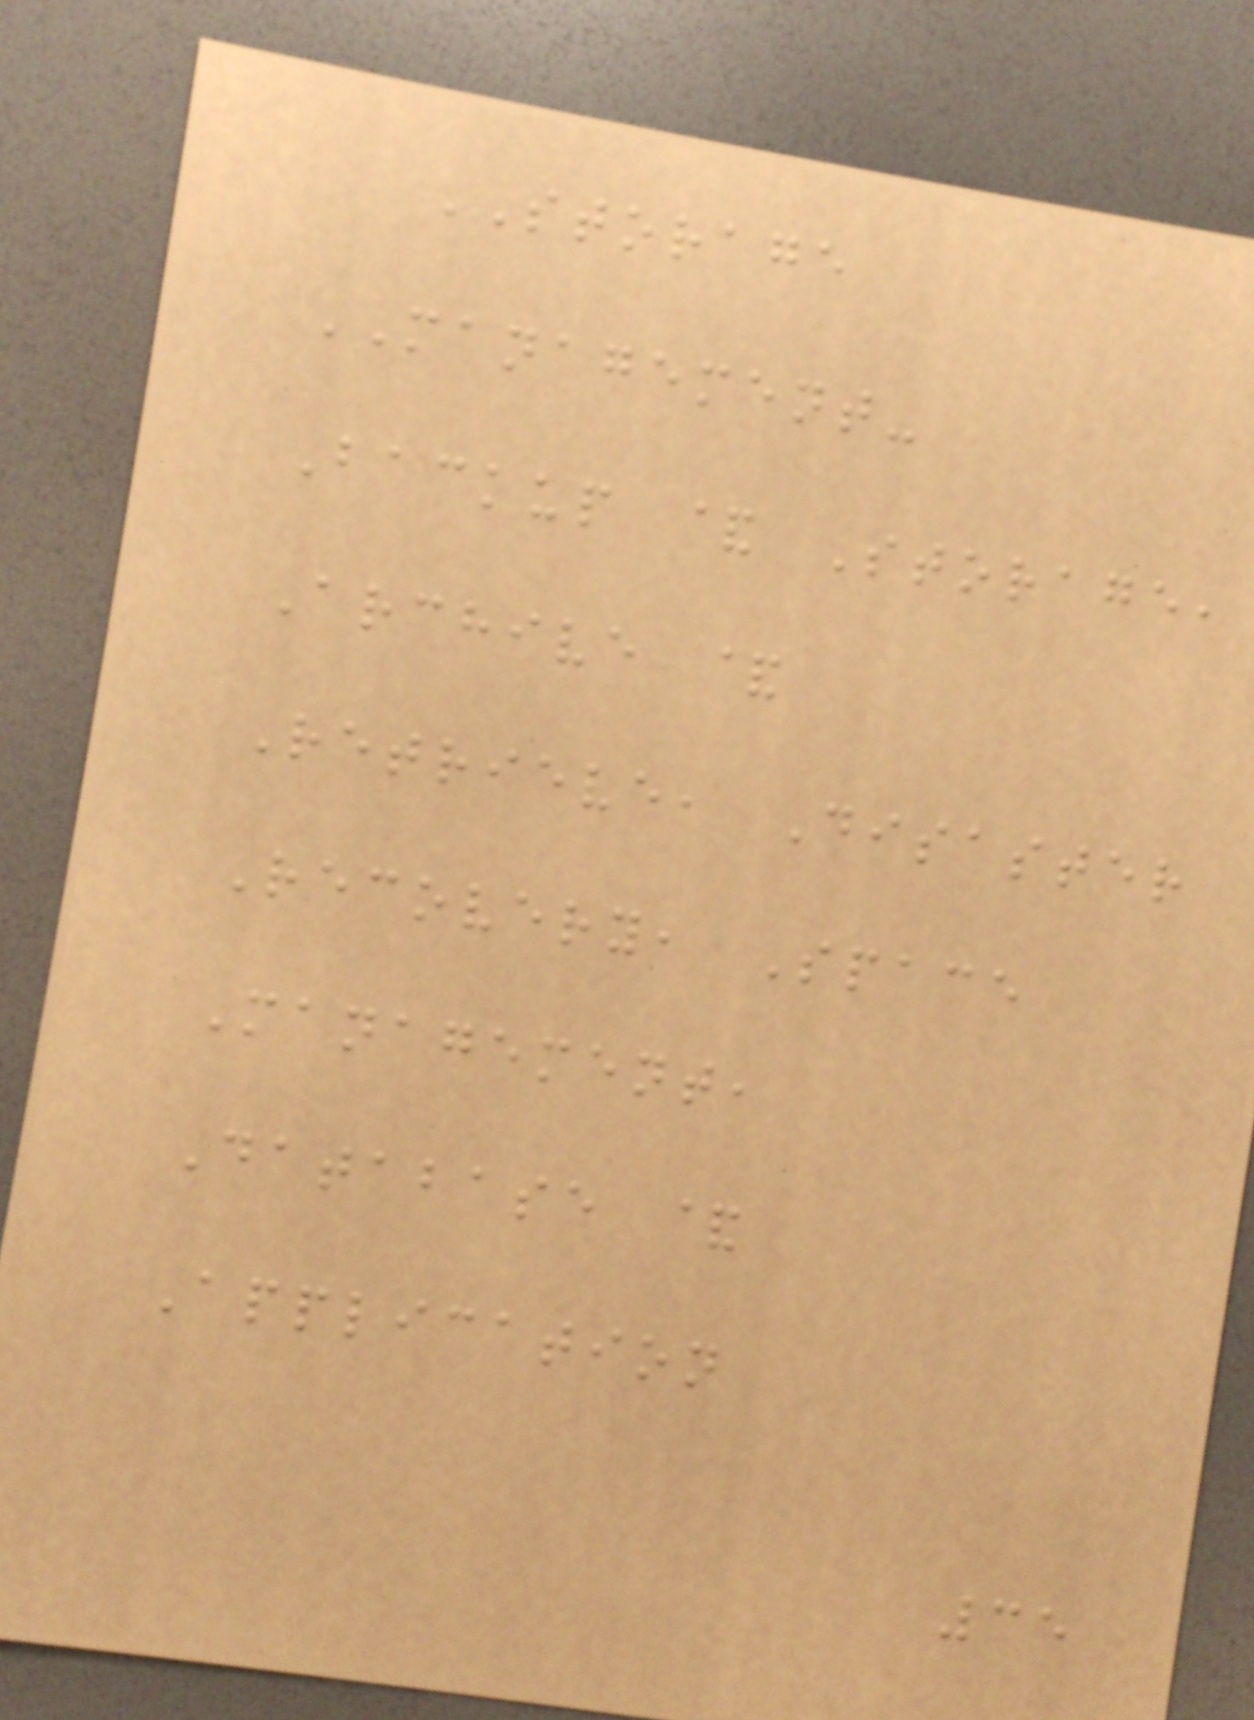STORAGE
MANAGEMENT-
Backup & Storage,
Archive &
Retrieve, Disaster
Recovery, Space
Management,
Database &
Application
35
